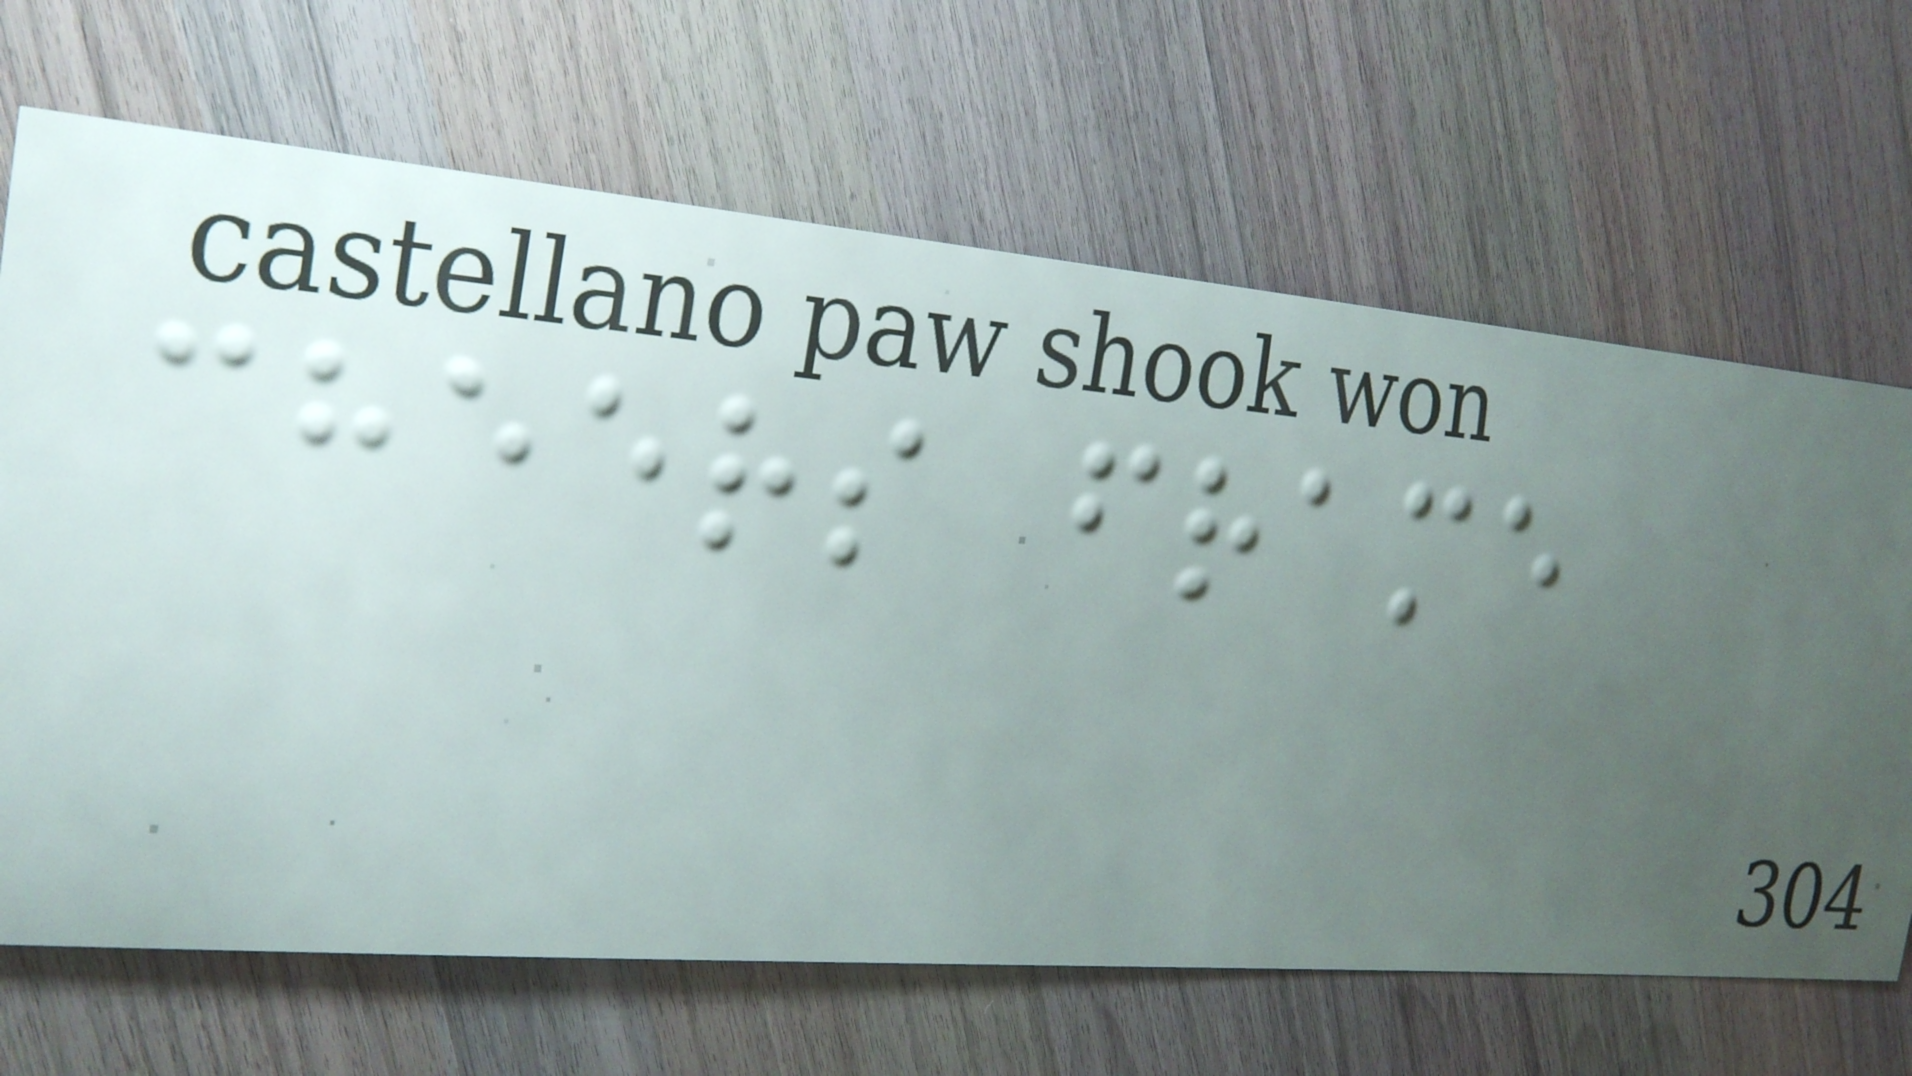cheers frame
